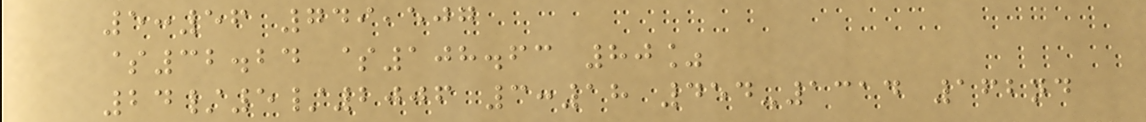5:56 749,507
$32.24 $108.63 80%
24/5/2006 3:18 454-1314 162nd
